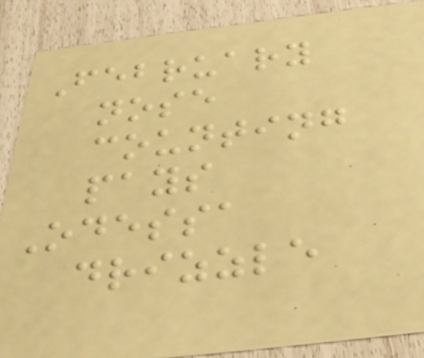February
nose
counting
pays
Odessa
drizzle
